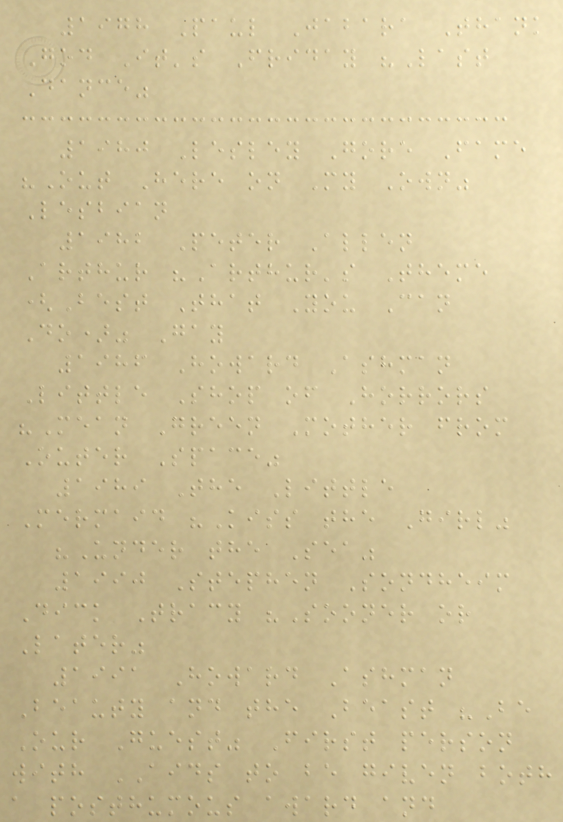1978 Paul Jabara Thank
God It's Friday "Last
Dance"
1980 Lesley Gore Fame
"Out Here on My Own"
Lesbian
1982 Peter Allen
Arthur "Arthur's Theme
(Best That You Can
Do)" Gay
1986 Howard Ashman
Little Shop of Horrors
"Mean Green Mother from
Outer Space"
1989 The Little
Mermaid "Kiss the Girl"
"Under the Sea"
1990 Stephen Sondheim
Dick Tracy "Sooner or
Later"
1991 Howard Ashman
Beauty and the Beast "Be
Our Guest" First person
with AIDS to be given both
a posthumous award and
